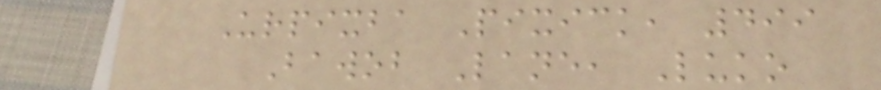Urpixba Pixick, 499
Bawob Lane, Luko
